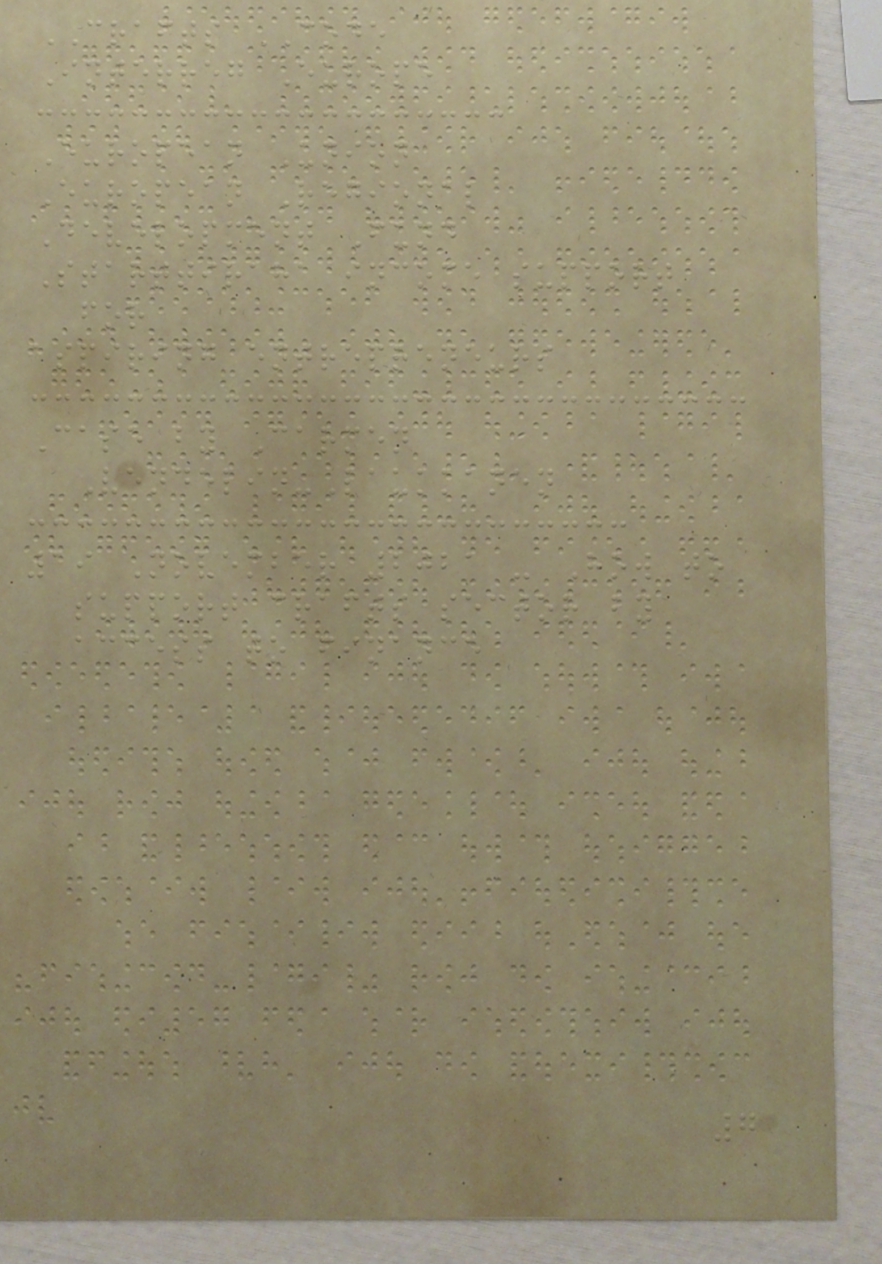CRAFTS CODE
Interreg Europe
European Union
European Regional
Development Fund
Starttiraha income support
for
aspiring entrepreneurs
Case by Carmen
Vendelin-Laukkanen
19 November 2021 - How to
support crafts sector by
access to finance
7
